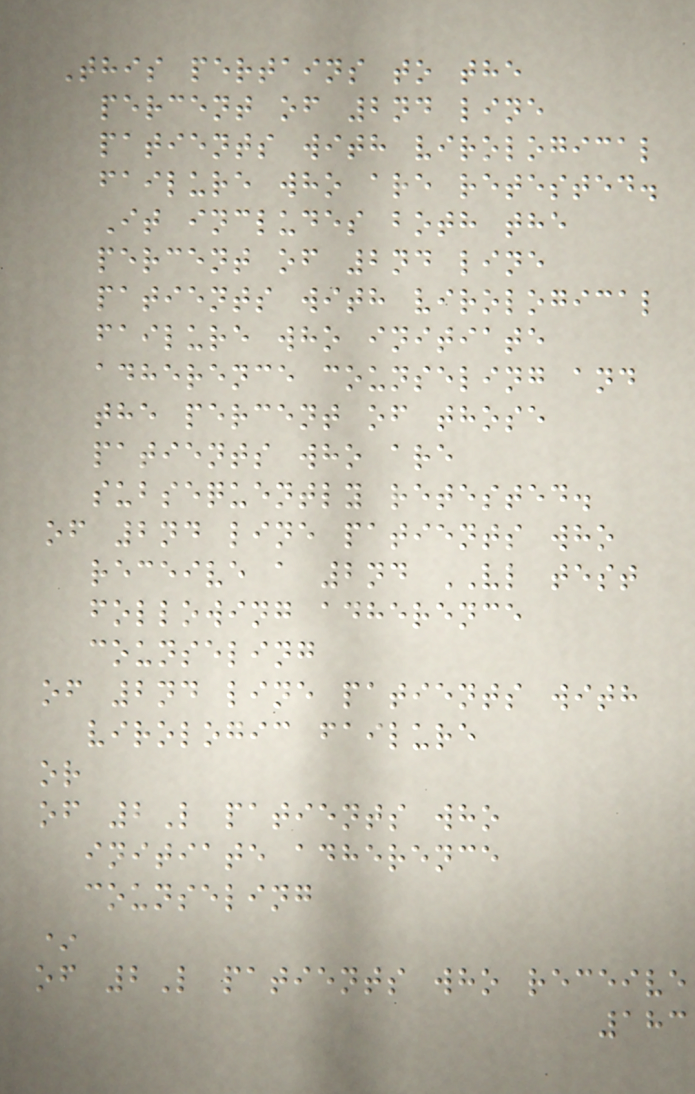This pertains to the
percent of 2nd line
patients with virological
failure who are retested.
It includes both the
percent of 2nd line
patients with virological
failure who initiate
adherence counseling and
the percent of those
patients who are
subsequently retested.
of 2nd line patients who
receive a 2nd VL test
following adherence
counseling
of 2nd line patients with
virologic failure
or
of 2L patients who
initiate adherence
counseling
*
of 2L patients who receive
183
